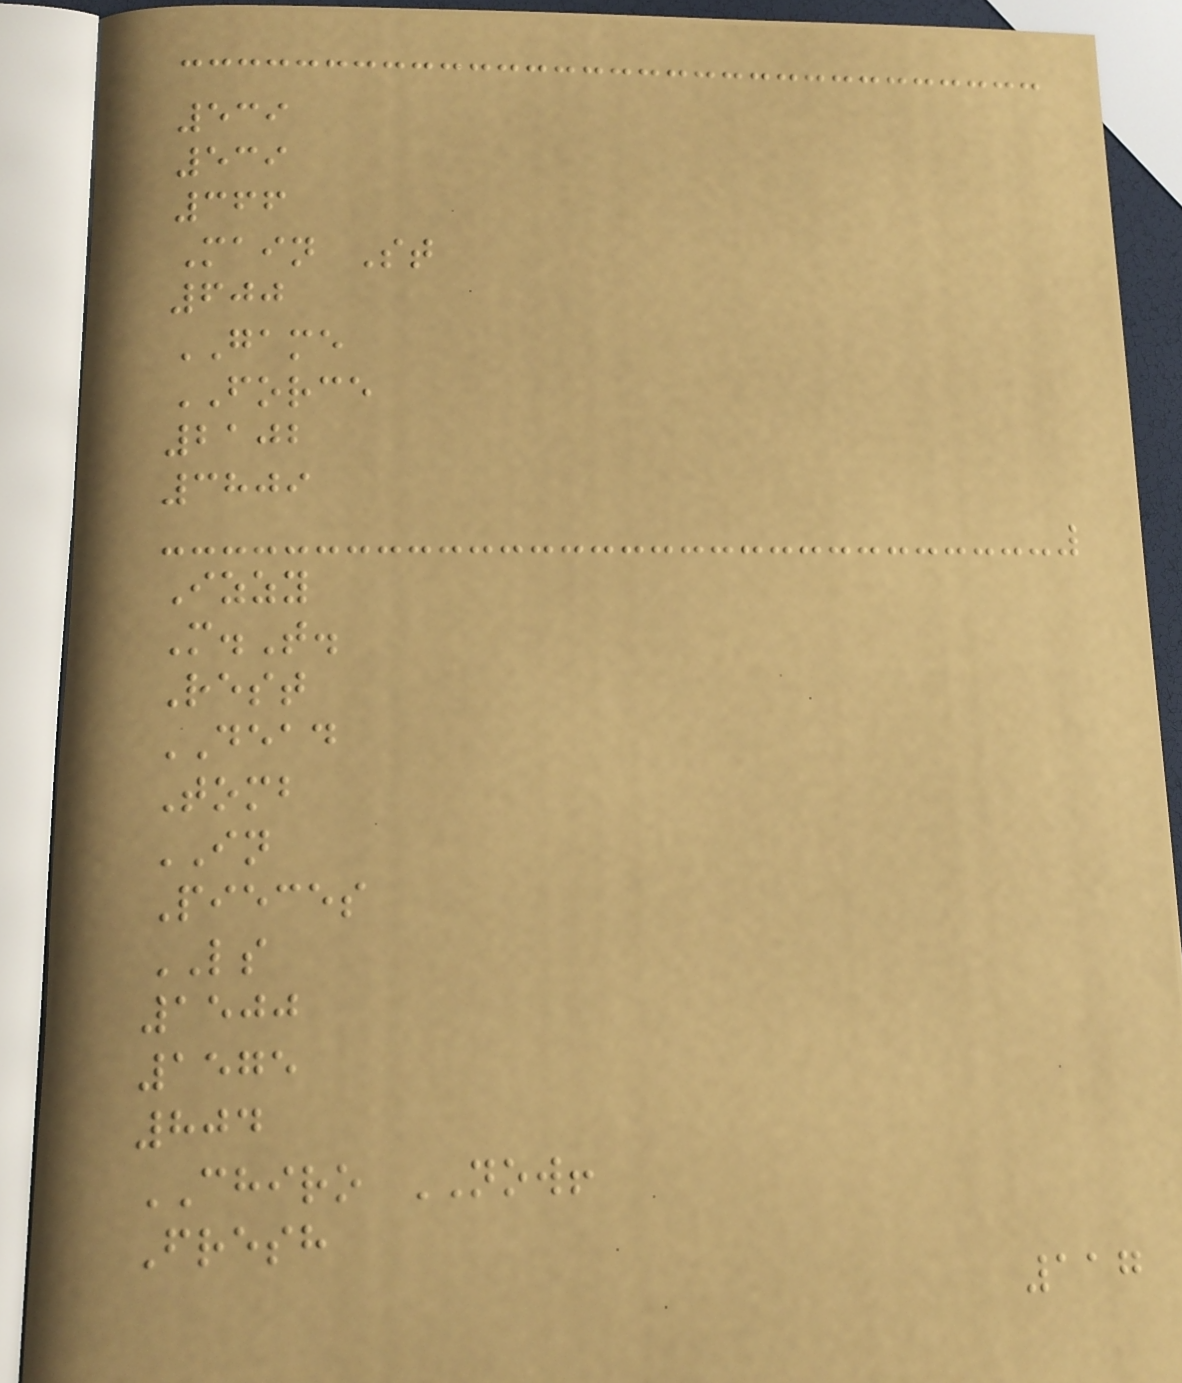539
539
366
Main St
600
GAME
FORCE
2102
3809
Izzy
M.T.
Rest
DEAD
Tomb
IN
Pieces
LS
1500
1575
804
CHIRO NOW!
Fresh
117
